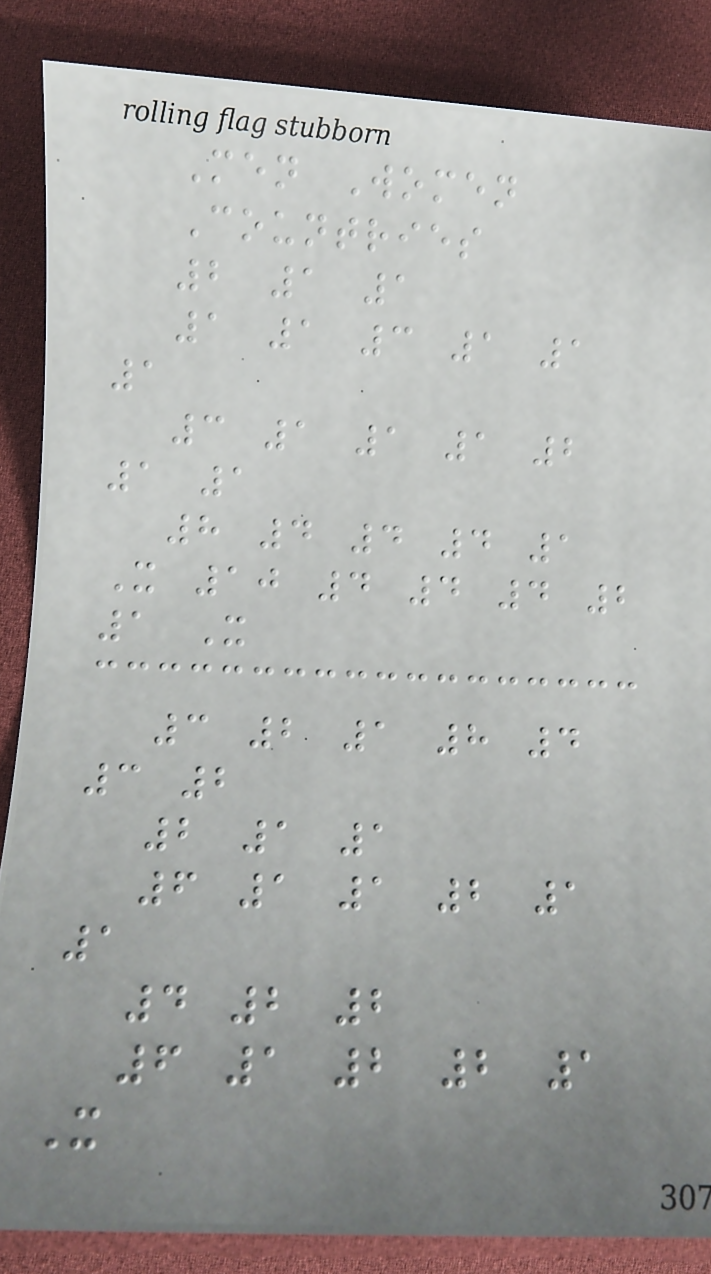Men Women
Countries
2 1 1
1 1 3 1 1
1
3 1 1 1 2
1 1
8 4 4 4 1
X 10 4 4 4 2
1 X
3 2 1 8 4
3 2
2 1 1
6 1 1 2 1
1
4 2 2
6 1 2 2 1
X
